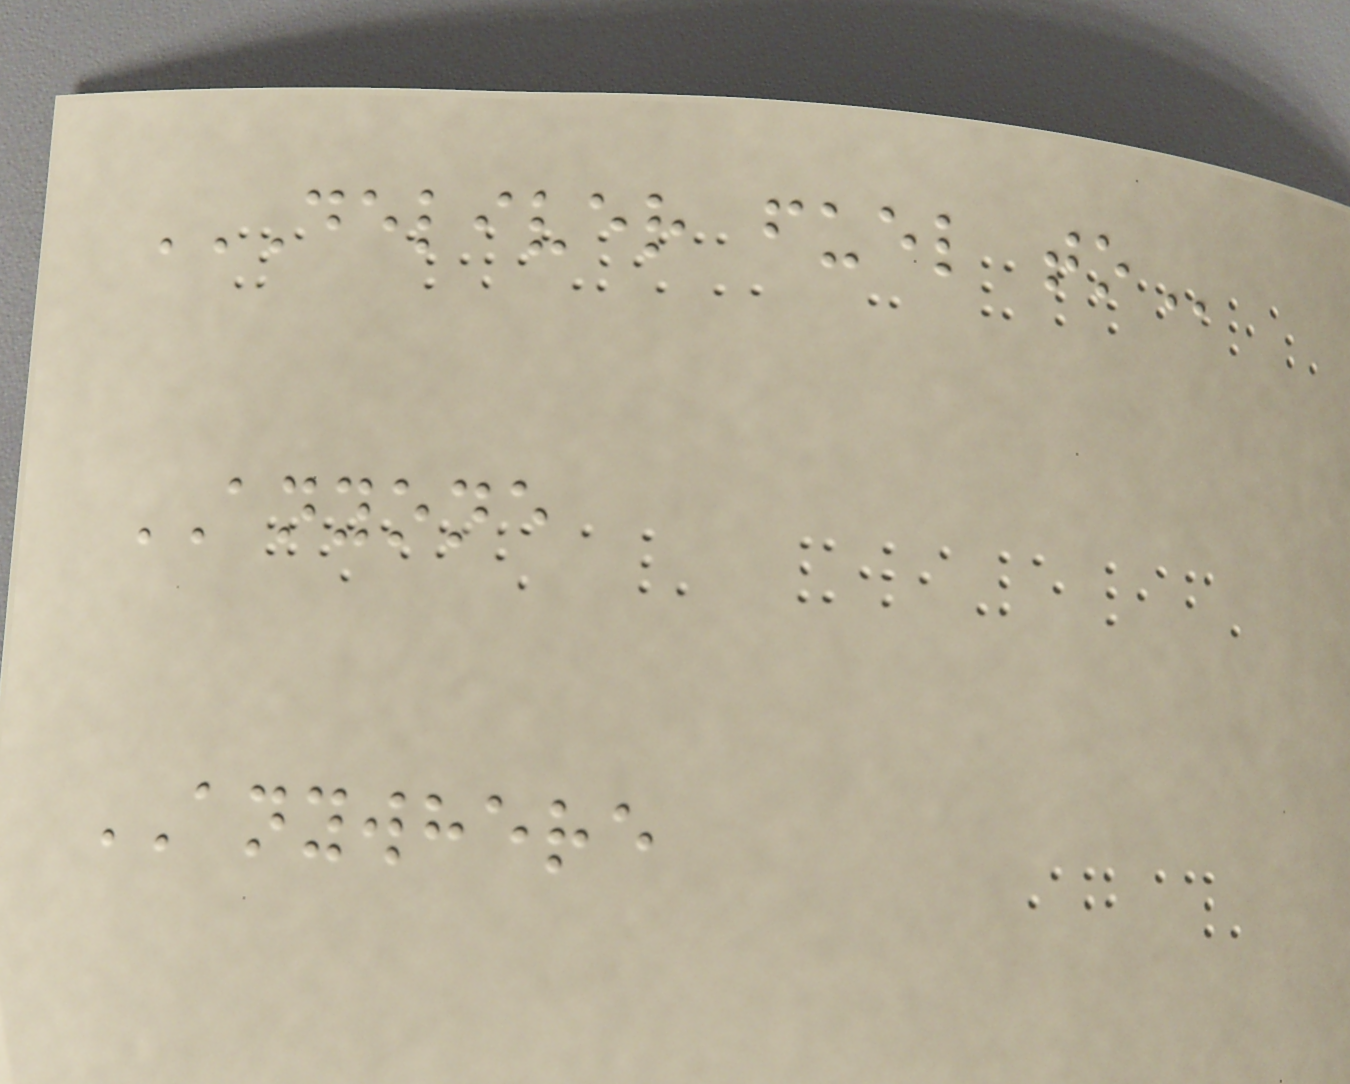DELIVER FUEL TO
ANYONE
ANYWHERE
